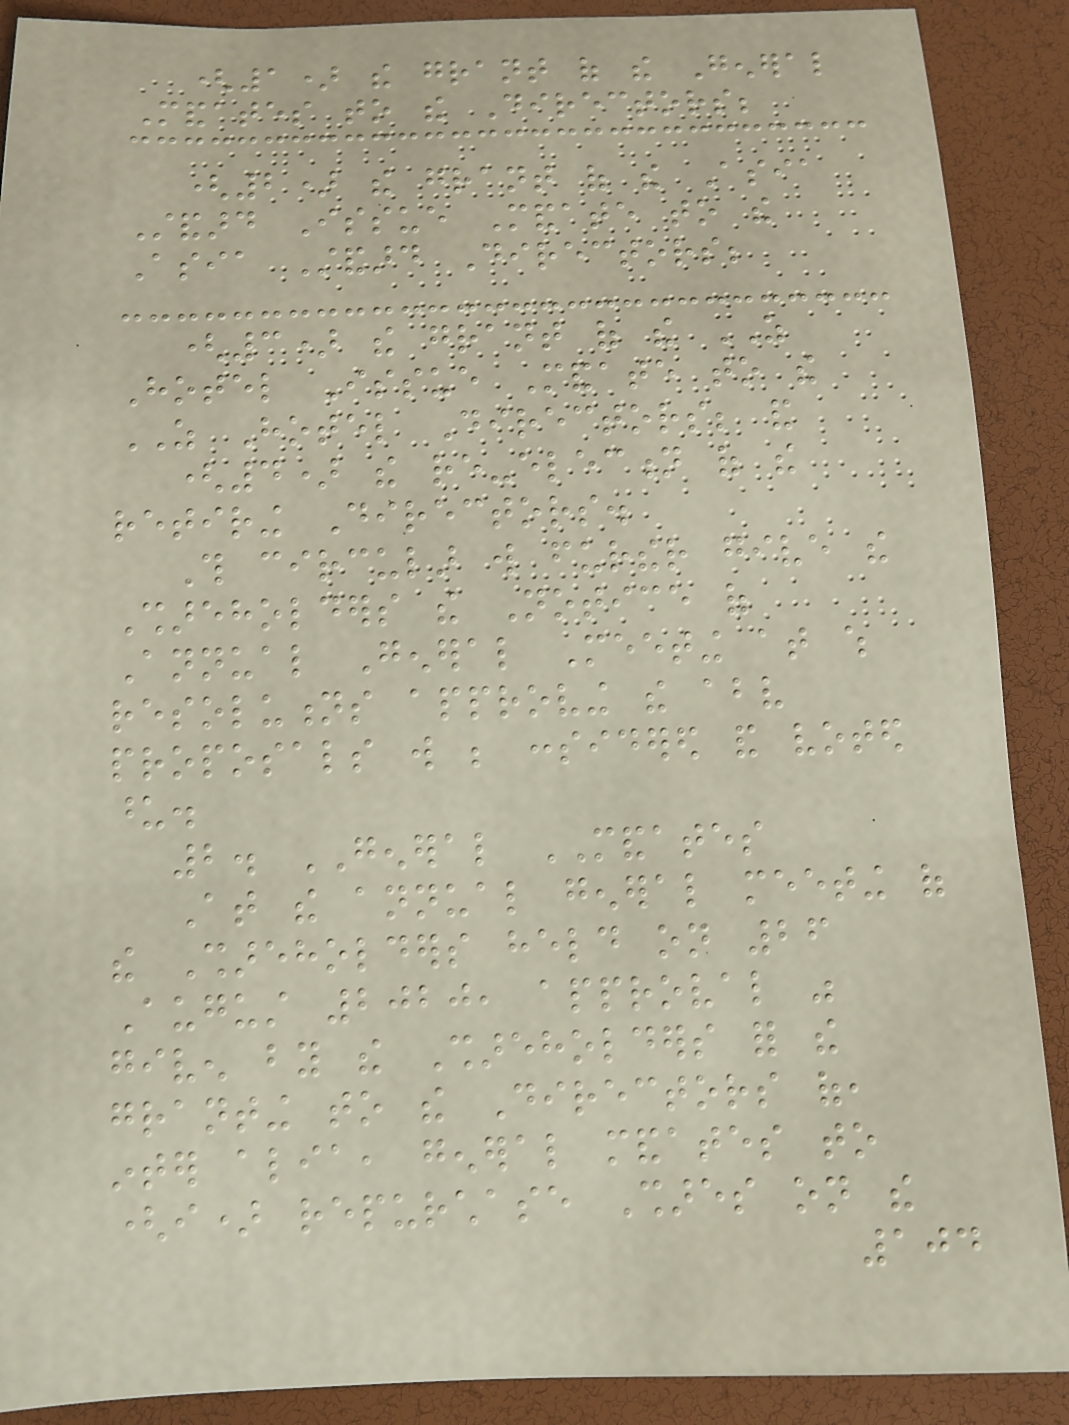(1) the grant of the General
Mandates to the Directors;
(2) the grant of the Asia
Standard Issue Mandate to the
Asia Standard Directors;
(3) the grant of the AS
Hotel Issue Mandate to the
AS Hotel Directors; and
(4) the re-election of the
retiring Directors.
This circular will further give the
Shareholders the Notice of
Annual General Meeting at which
resolutions approving the above
proposals will be considered and voted
upon.
2. GENERAL MANDATES
At the annual general meeting of
the Shareholders held on 26
August 2020, approval was
given by the Shareholders for the
granting to the Directors of,
inter alia, general mandates to
(i) repurchase Shares on the
104
